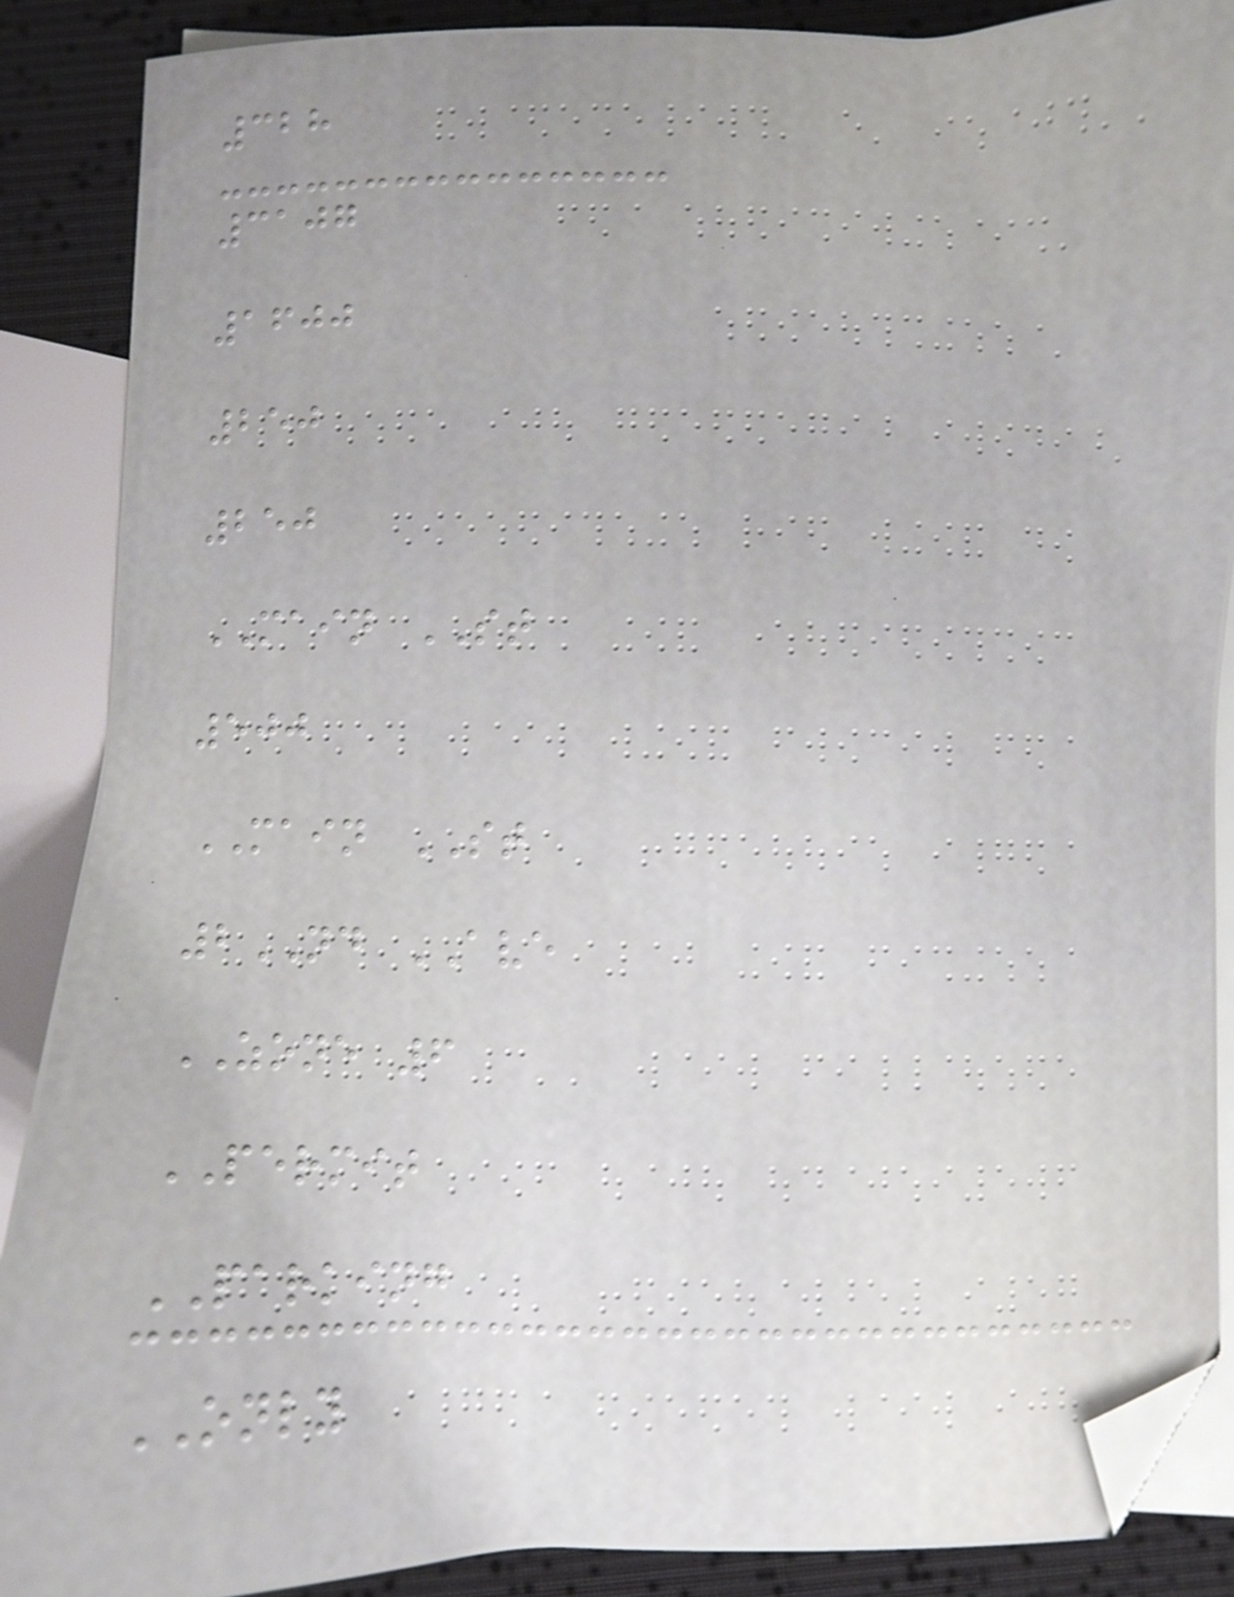328
3107
1600
250
250
MAIN ST
500
MAIN ST
2ND AVE
ZONE 6
PERMIT
PARKING
ONLY
